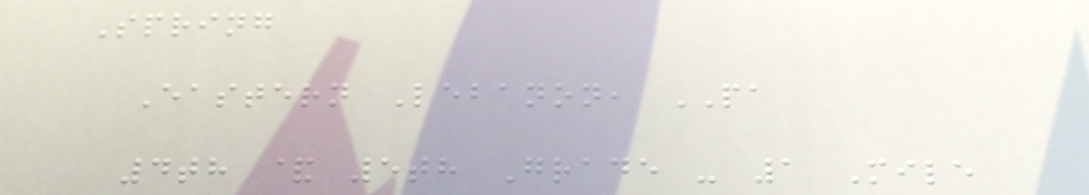Spring
Eastern Lebanon, PA
4th & 5th Grade - 1 Mile
